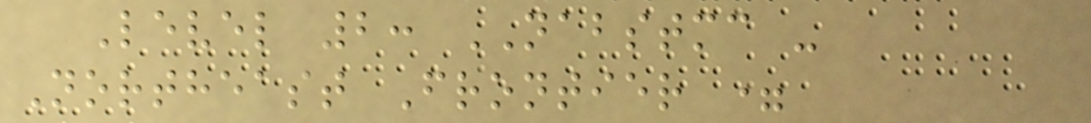Level 2: NABSTMC -
Northeast Frontier =
